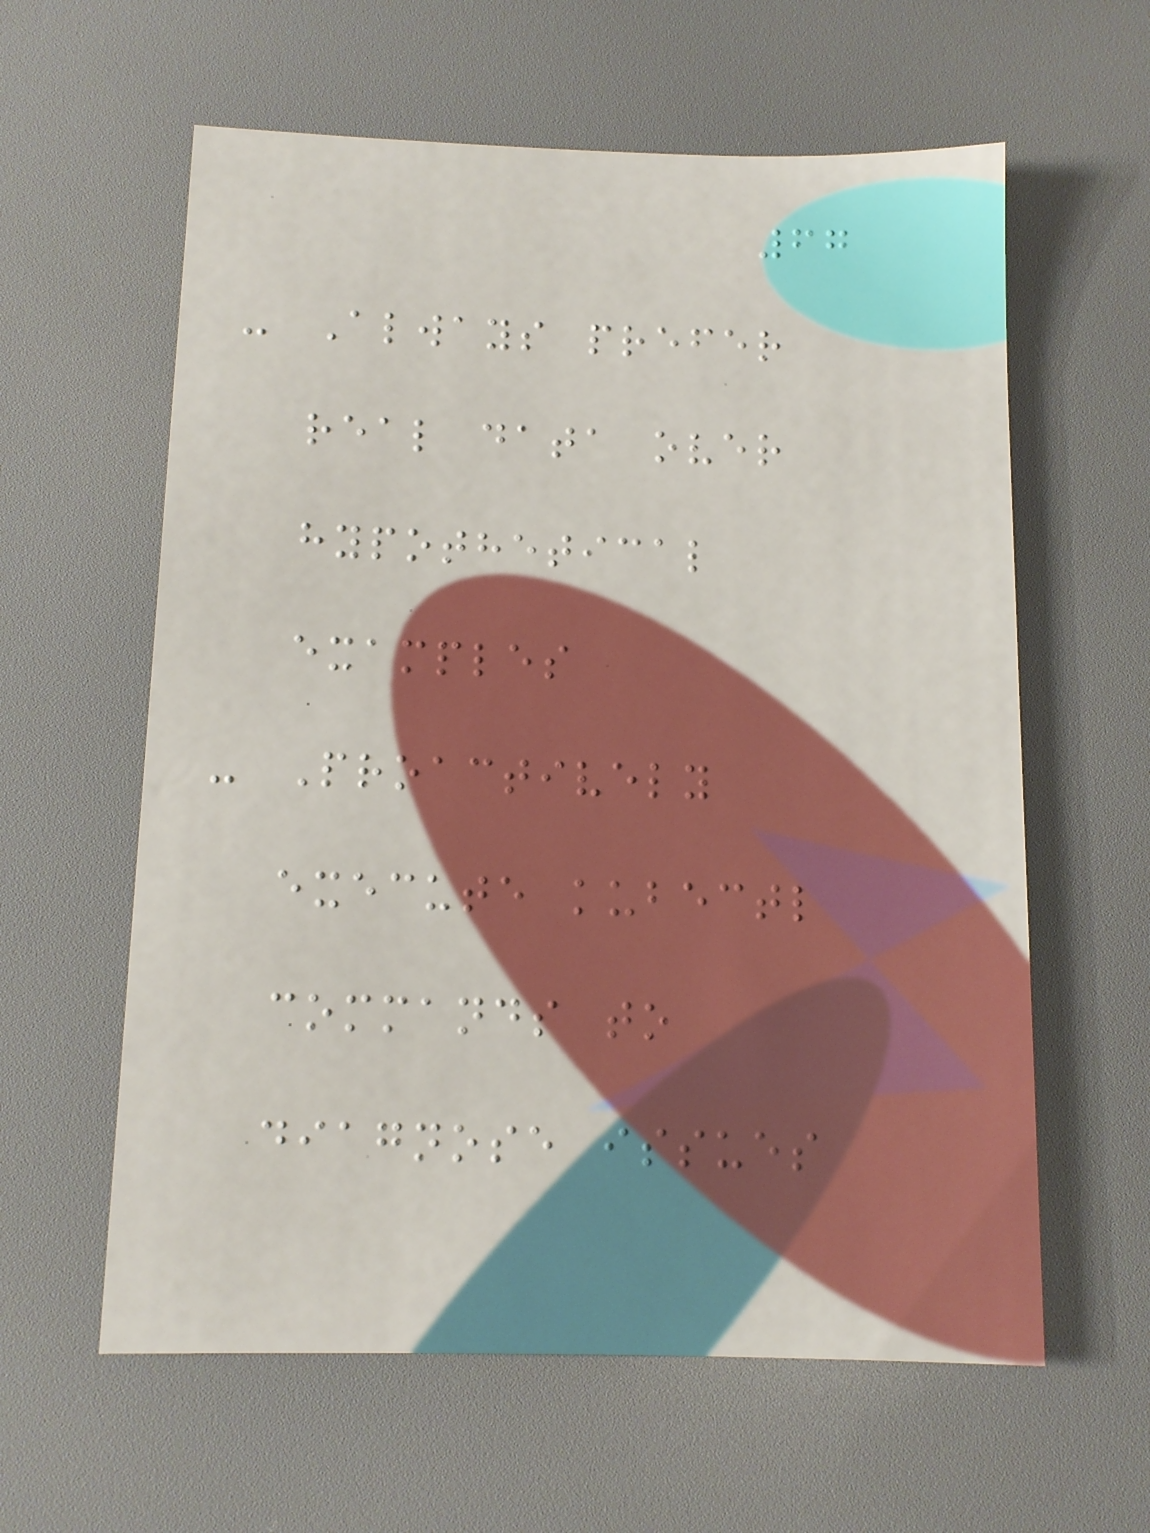67
- Always prefer
real data over
hypothetical
examples
- Proactively
execute kubectl
commands to
diagnose issues
